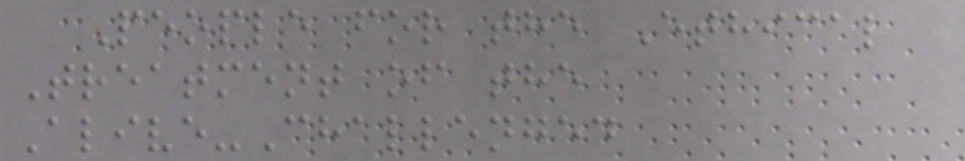People for the Ethical
Treatment of the
Alive-Challenged
